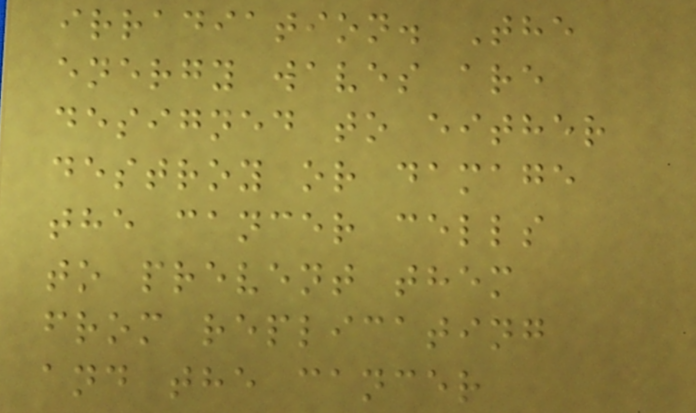irradiation. The
energy waves are
designed to either
destroy or damage
the cancer cells
to prevent them
from replicating
and the cancer
